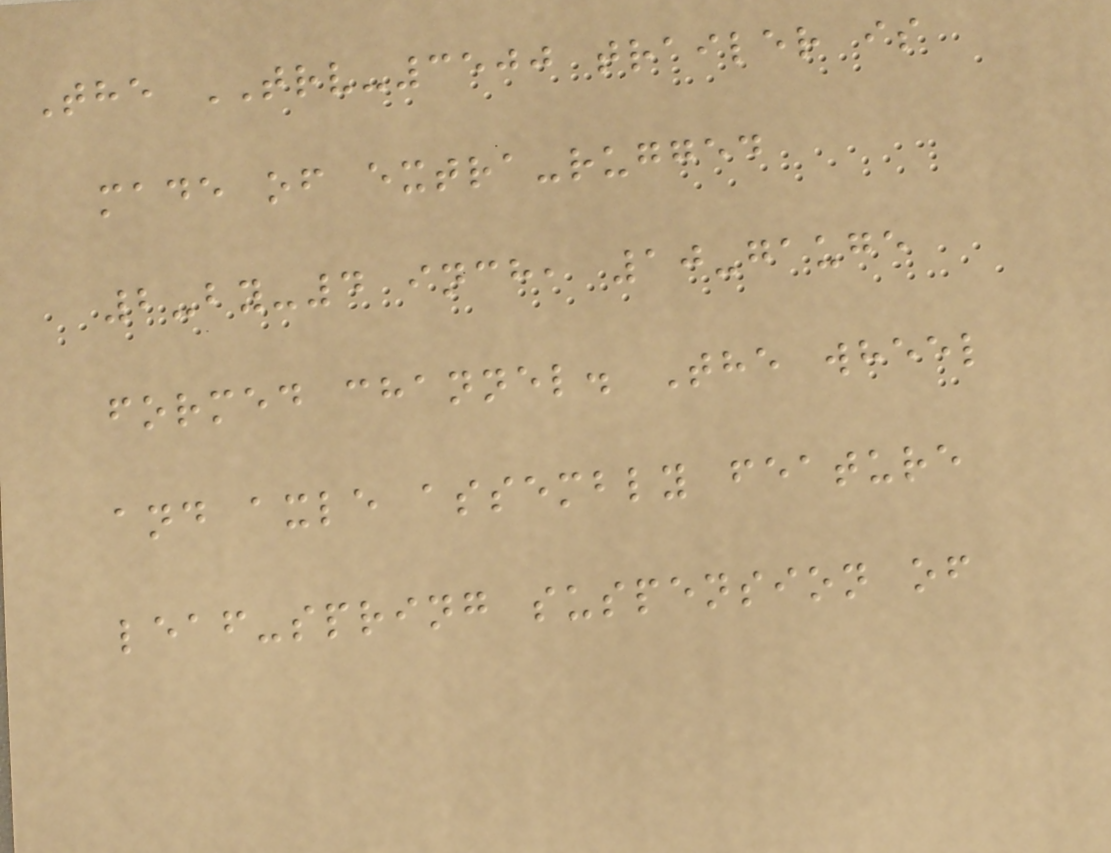The TRV-3500 trailer is
made of extra-rugged
2-by-4 inch, 10-gauge
formed channel. The wheel
and axle assembly feature
leaf-spring suspension of
